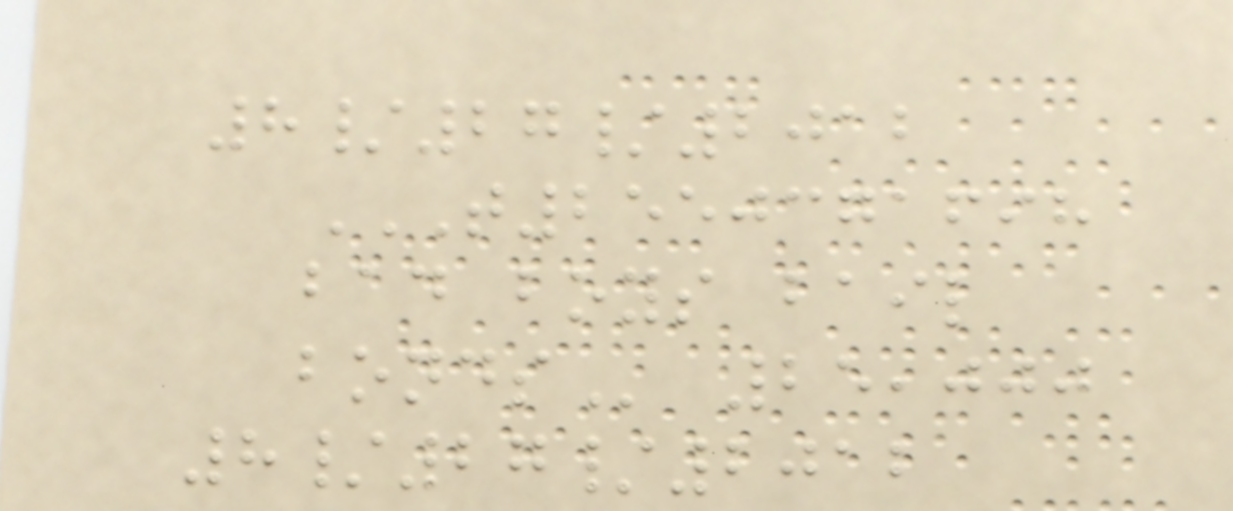8/27/2012
T2550371698
BAD BOYS BAIL
BONDS 25,000
8/27/2012
